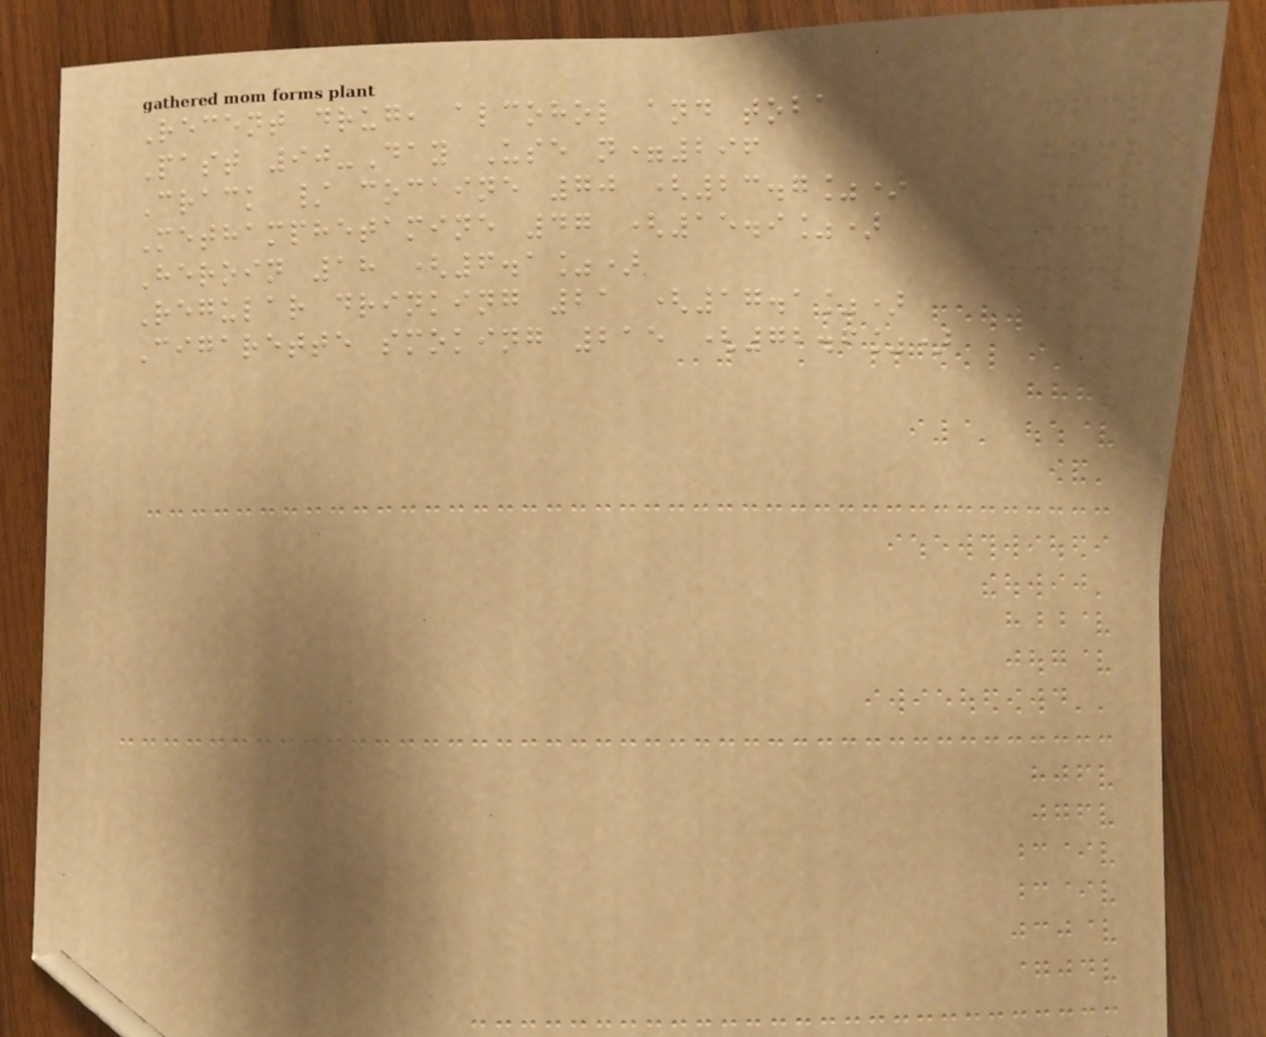Recent drug, alcohol and tobacco use
Past 90-Day Use n=296
Crack / cocaine 70 (23.7%)
Methamphetamine 47 (15.9%)
Heroin 18 (6.1%)
Regular drinking 21 (17.1%)
Cigarette smoking 215 (72.6%)
